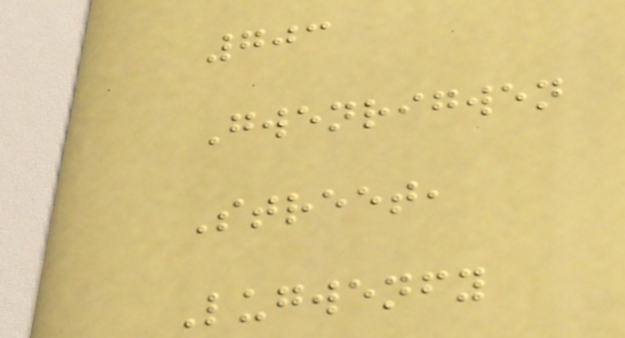703
Gwenrigwen
Street,
Lugwenfy
